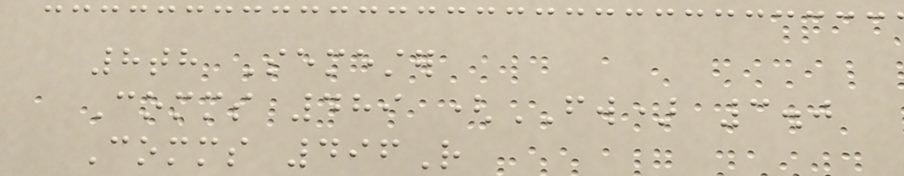8th Semester
Comms 489 (FW) 3.0
Comms 496R
